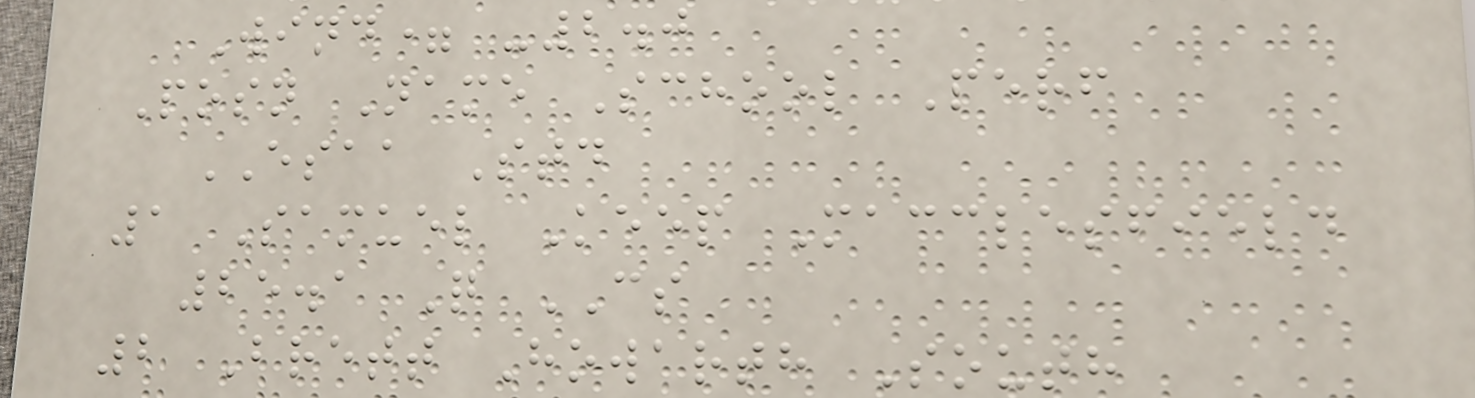Wind= -2.0
Posn Name School Perf
ESAA Std
1 Samuel Keep Macclesfield
25.1 Q CS
2 Brett Howarth South
